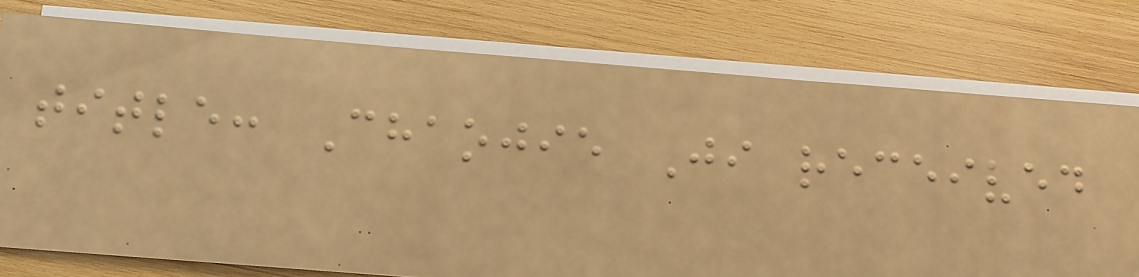title: Chaojie Ji received
